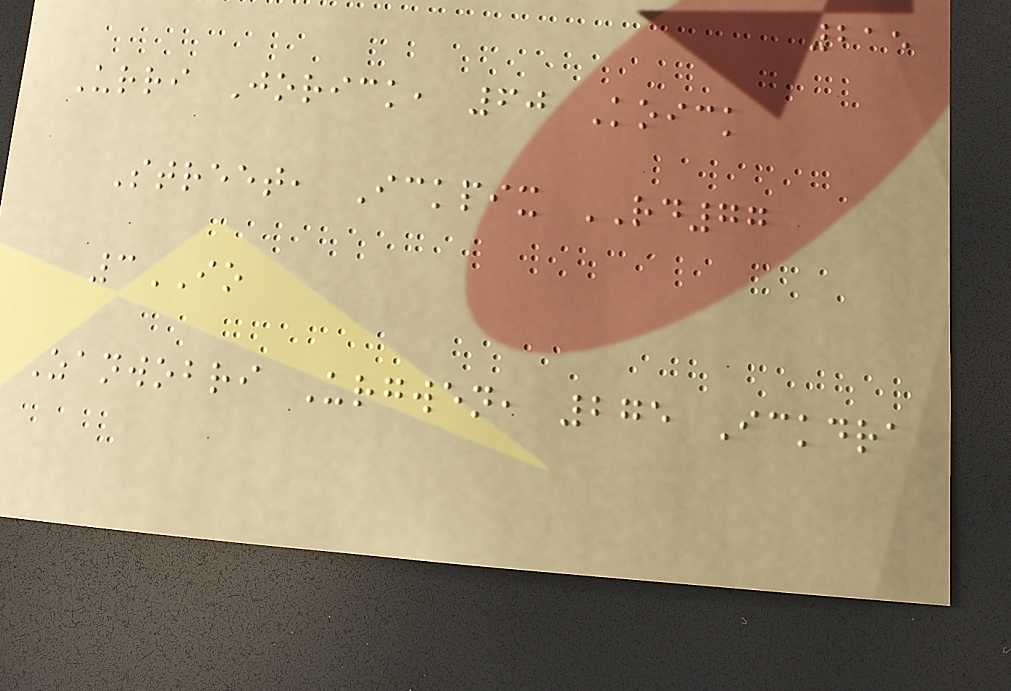215
Urri Jorick, 60 Koick
Street, Ickpix RD77
3IO
Zanwobri Urgwen, 275 Ickdra
